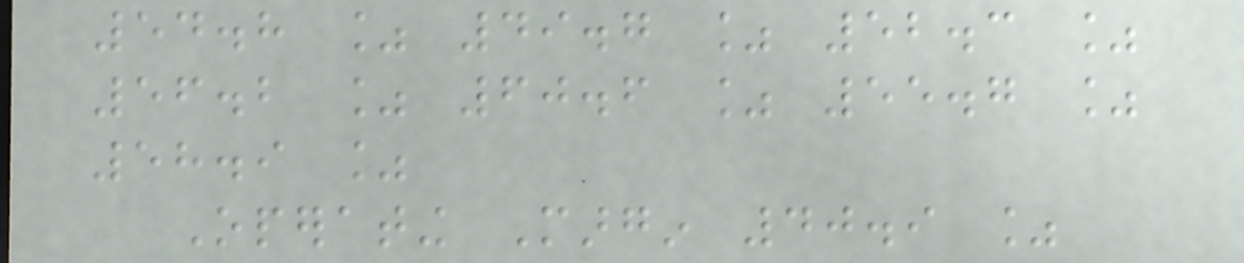54.8 % 49.7 % 52.3 %
56.2 % 60.6 % 55.7 %
58.9 %
Operating Margin 40.9 %
